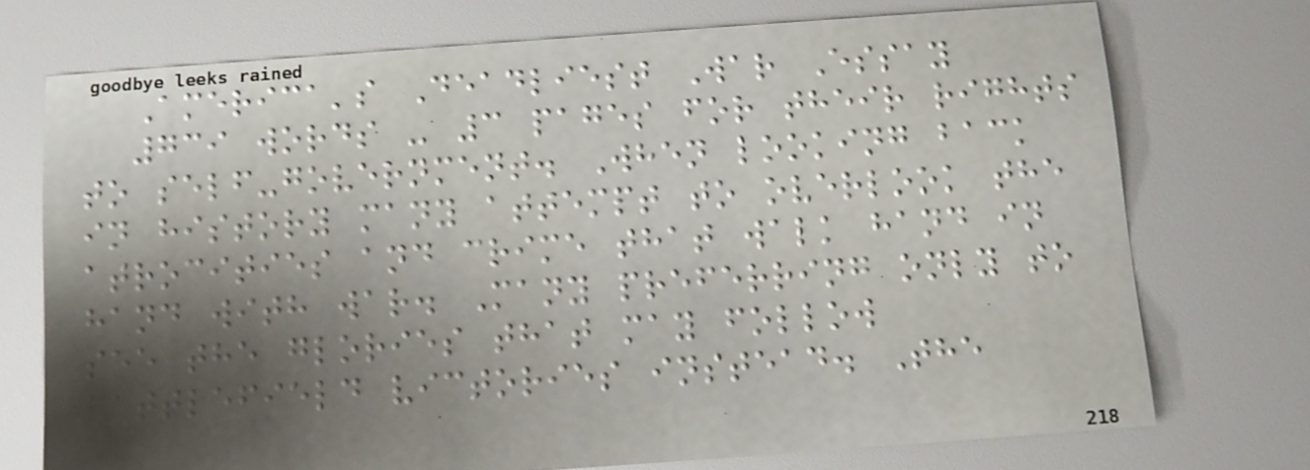America's Deadliest War Essay
739 words - 3 pages for their rights
to self-government. When looking back
in history many attempt to overlook the
atrocities and crime that walk hand in
hand with war. Many preferring only to
see the glories that may follow
battlefield victories instead. The
